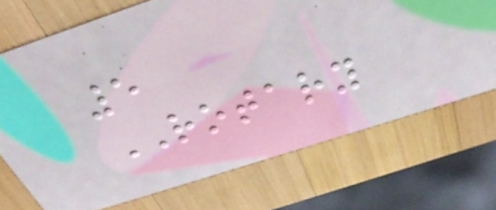5
ROTARY
